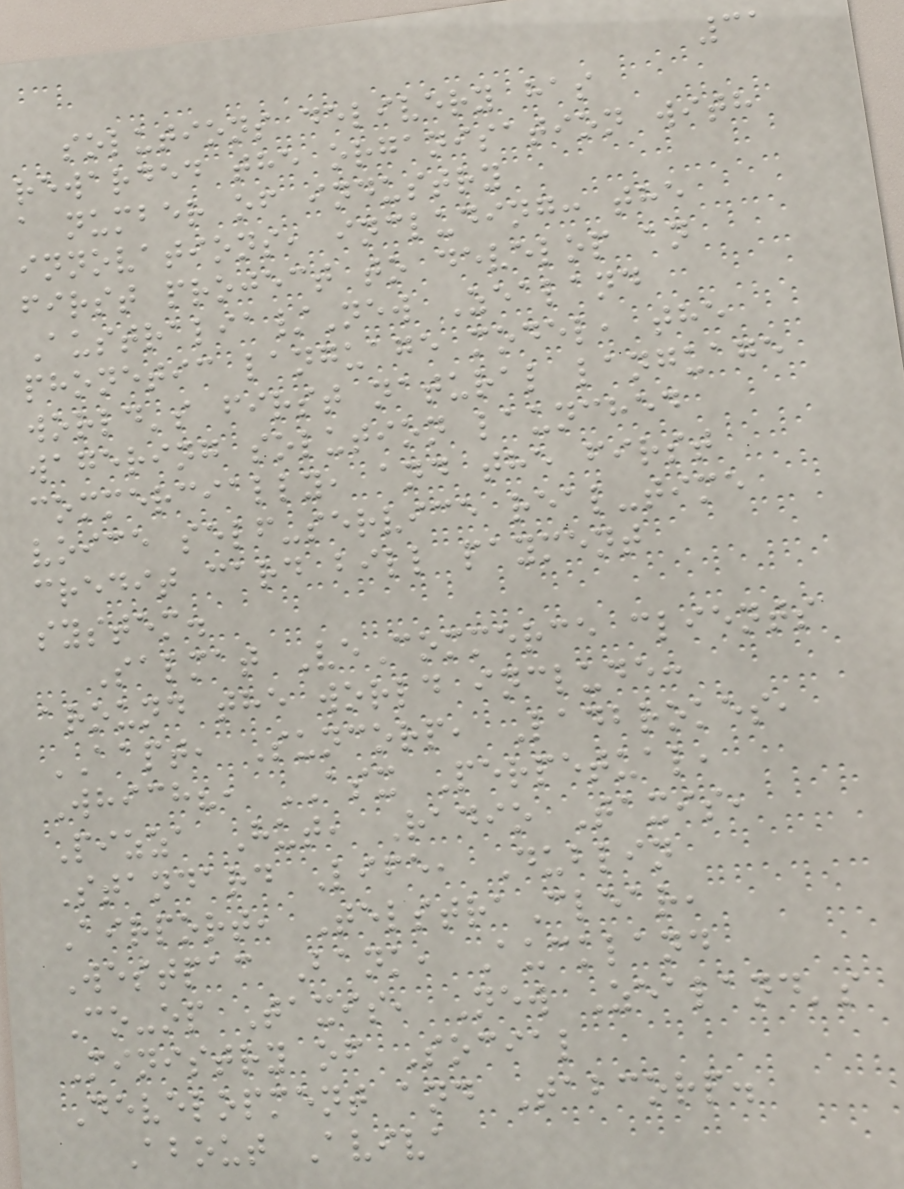31
solutions delivery has
rewarded the organisation with
a number of industry
innovations, including: the
first project to develop an
Australia/New Zealand
phonetic language model, the
world's first natural language
wagering solution launched
commercially, and the first
voice self-service real-time
credit card bill payment
system.
Salmat VeCommerce clients
around the world include:
AAPT, Suncorp, Ladbrokes,
Which?, ASX Perpetual,
Pizza Hut, Radio Taxis,
Standard Life, Dublin
Airport, TelstraClear,
Westpac Bank, Auckland
Co-op Taxis, New Zealand's
Ministry of Social
Development and Tabcorp.
About Aviva
